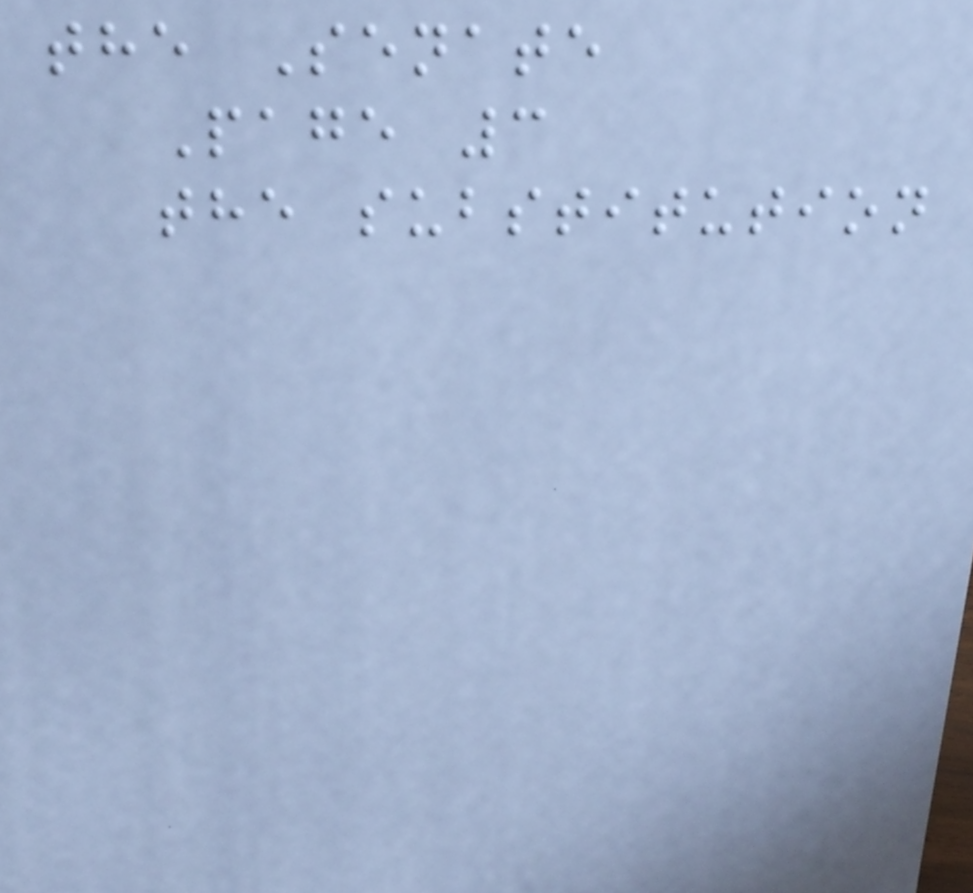the Senate
Page 3
the substitution
